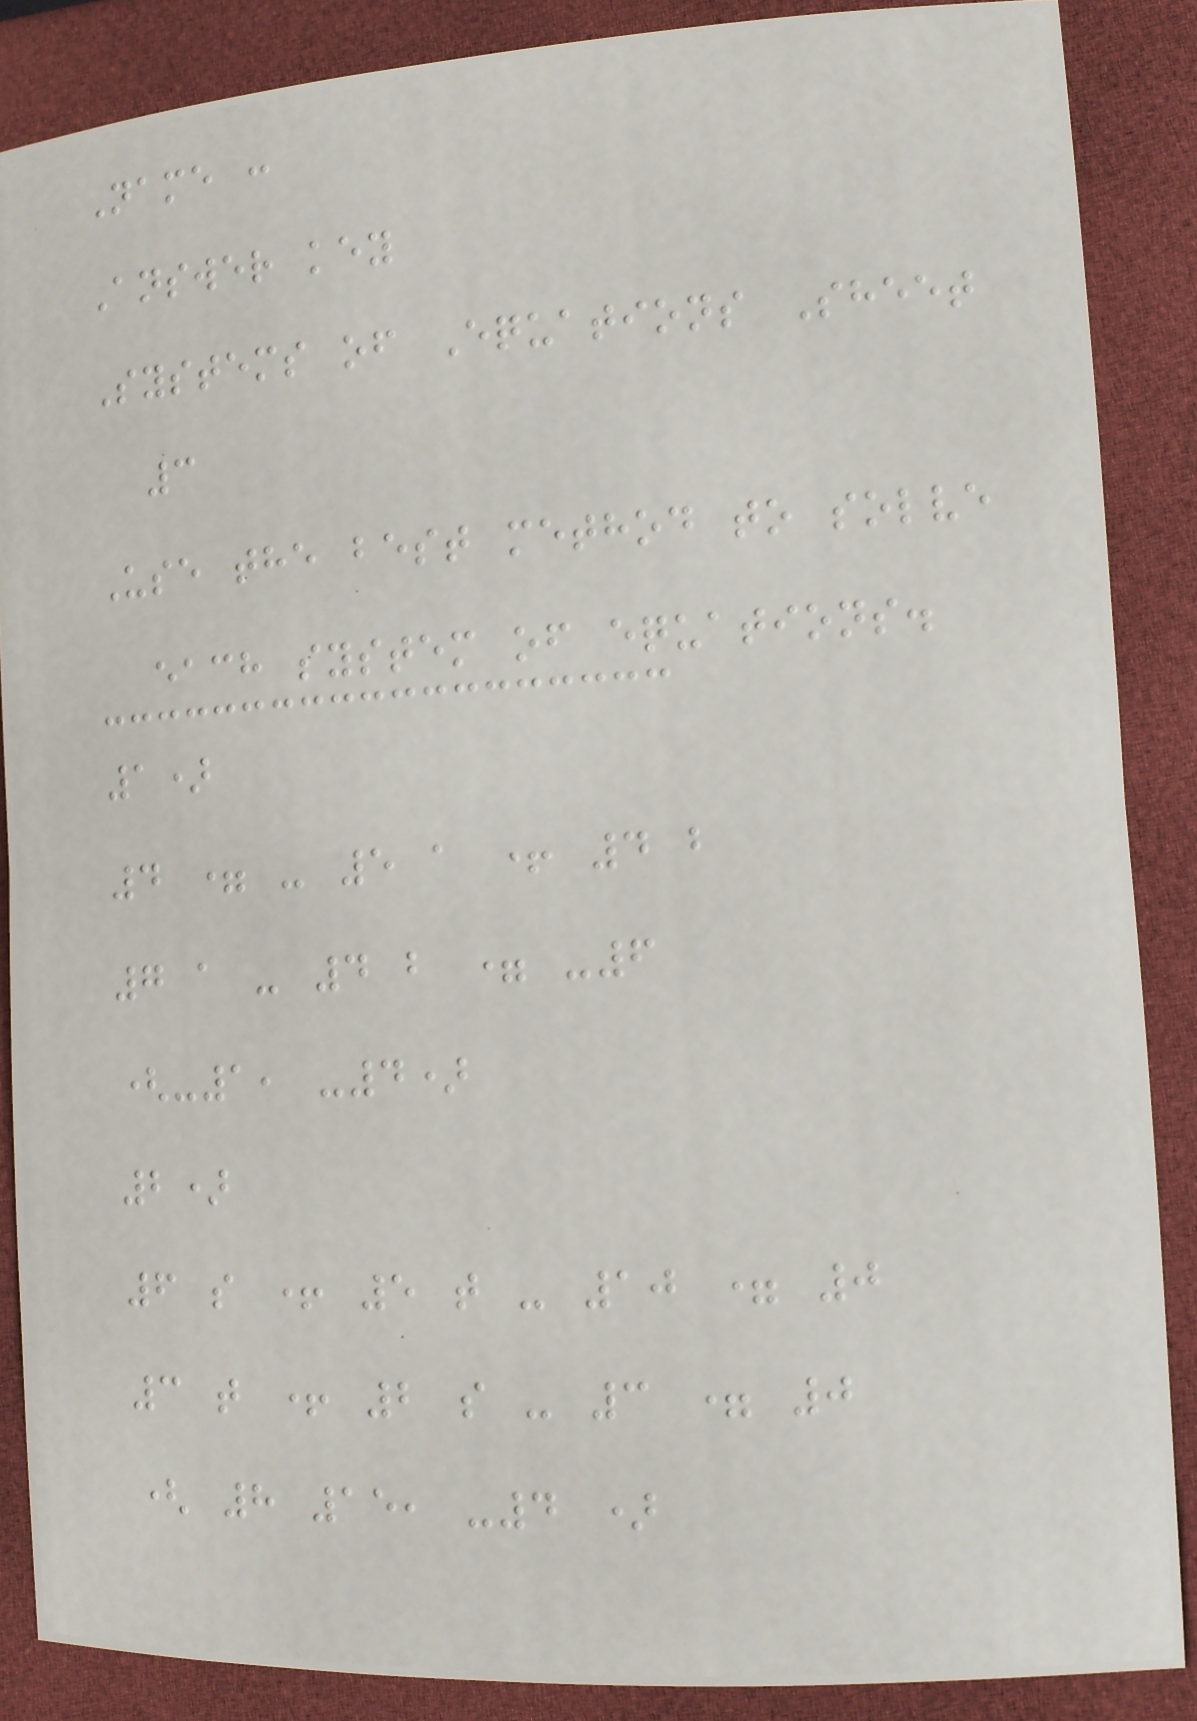Name :
Answer key
Systems of Equations Sheet
3
Use the best method to solve
each system of equations.
1)
4 = - 5 a + 4 b
7 a - 4 b = -6
(-1, -4)
2)
6 s + 5 t - 10 = 0
3 t + 2 s - 3 = 0
( 8 15, -4 )
